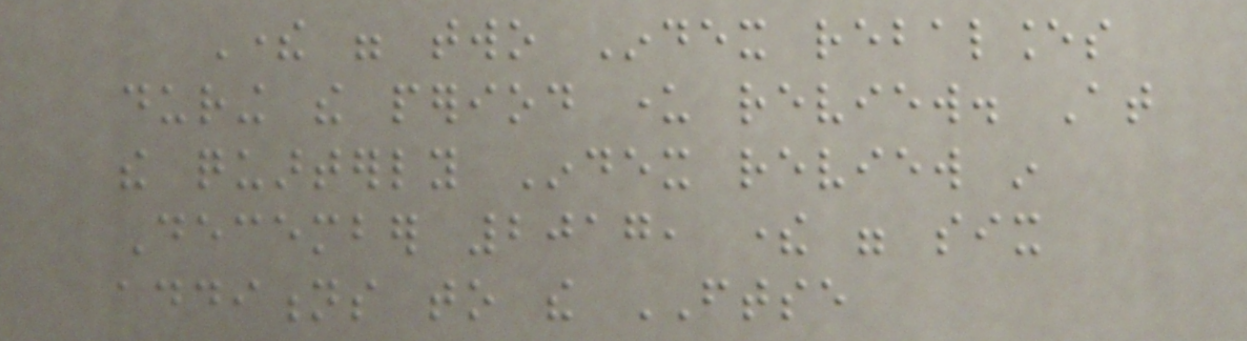There were two Index rebalances
during the period under review. At
the quarterly Index review in
December 2017, there were six
additions to the FTSE
